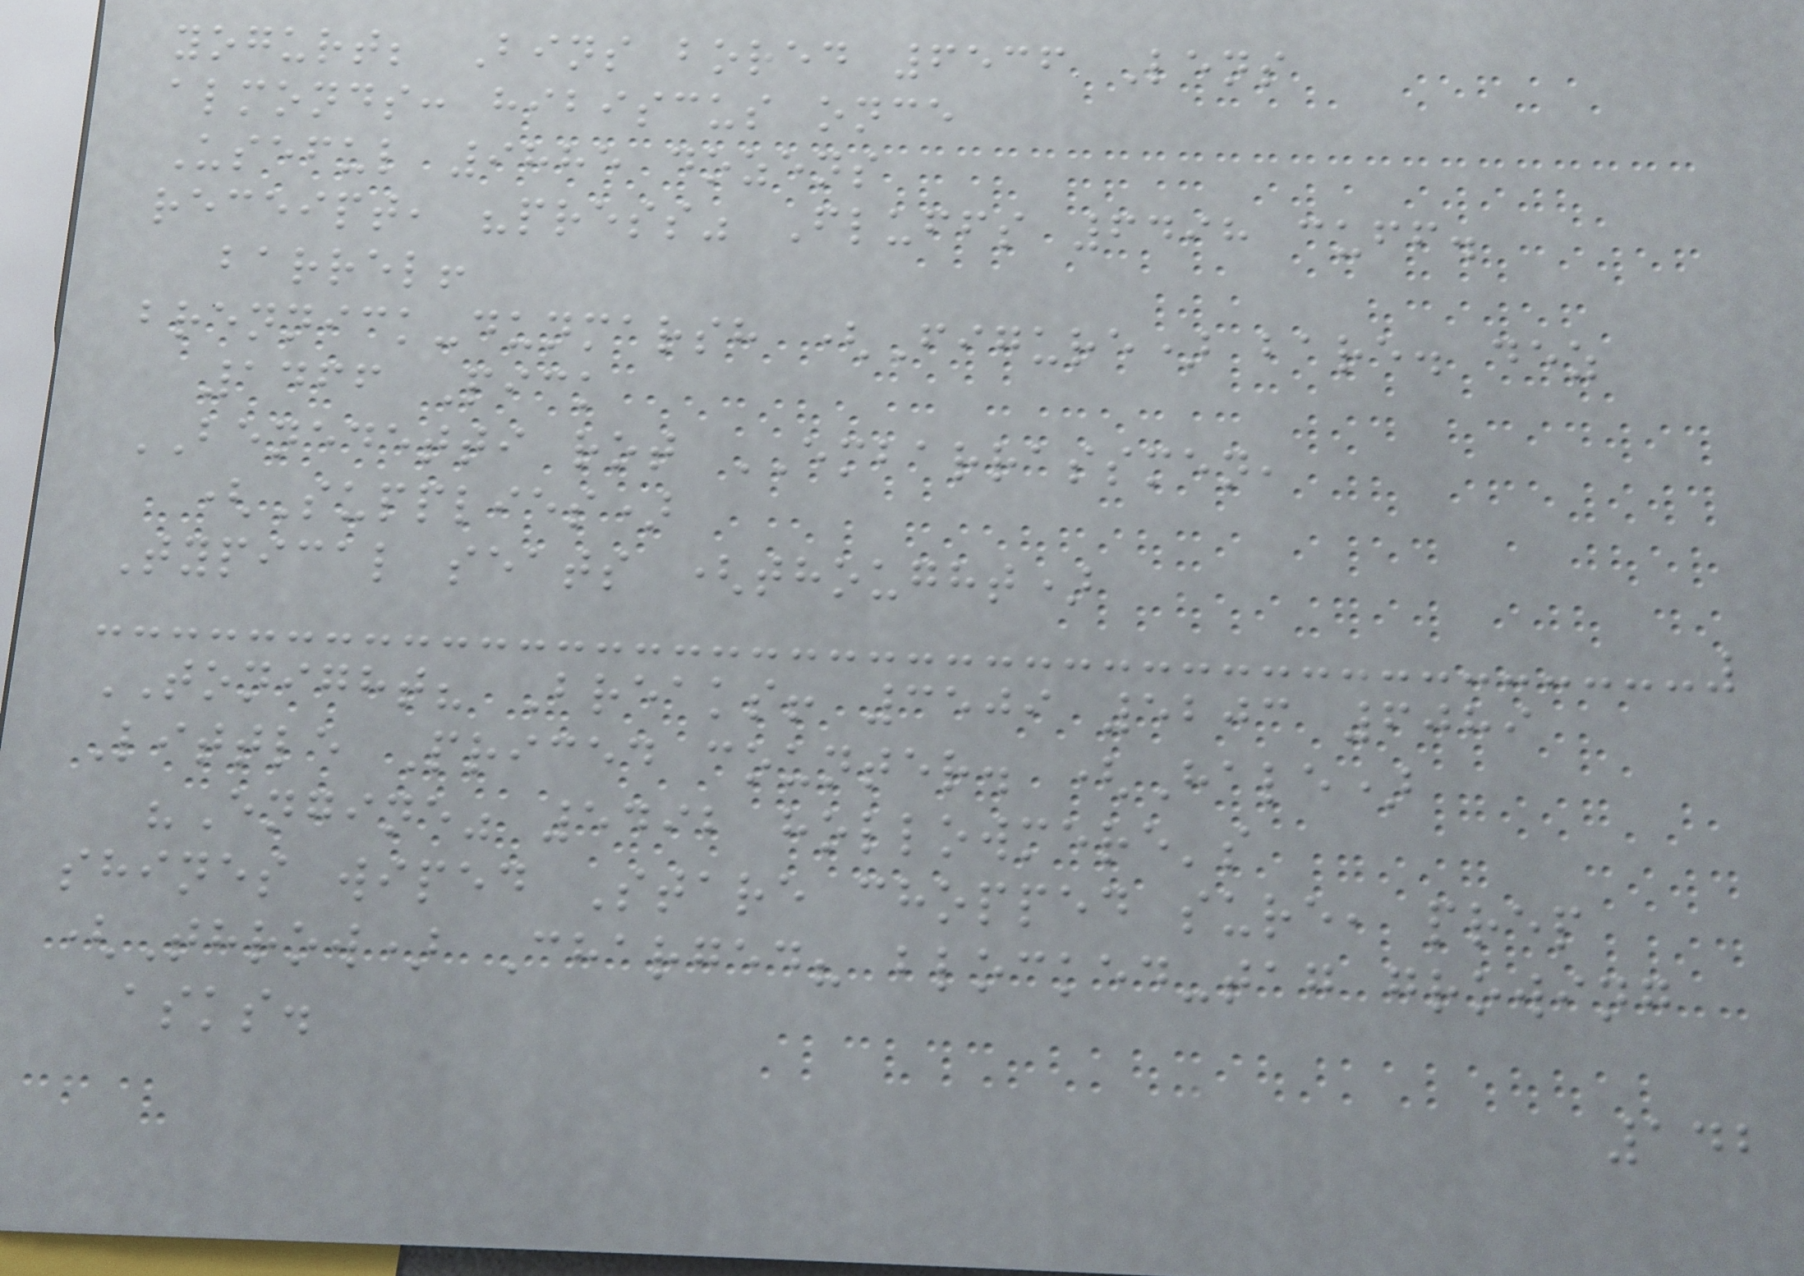yogurt; Bins bored 6536 Lens
almonds: hibiscus once
Useful 9885 dozens
receipt, "press" Fluffs 6498 cuff.
barrel!
brennick-dunmarsh (Figure) bare. dez
1466 Pick
BENEDETTI rot EMBARRASSMEN,
(Supplies)
Typical seats (thought)
TONIGHT? Breaks! 3509 5203 6089
Little Priced counter. (Hale)
"Engine" 5492 hollowmere's
shines wiped Stare chopped sure, prep
(Throw) Charged? blocked-tag growing
asks.
142
